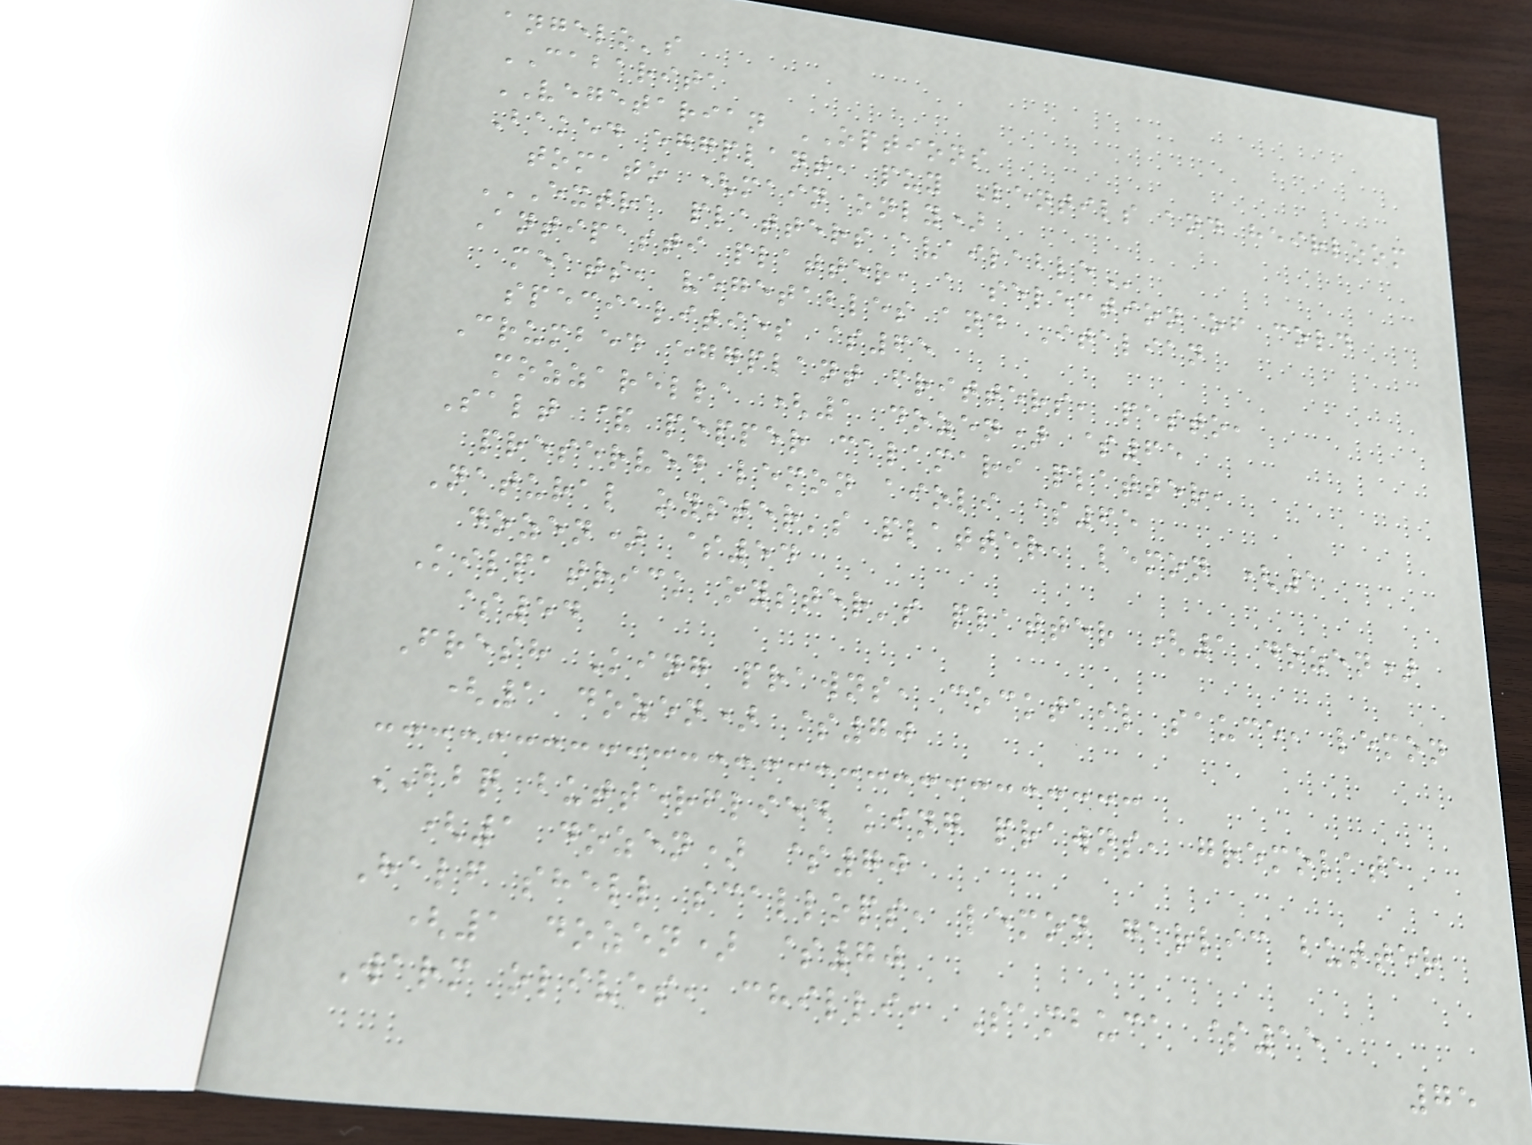angelo's
CABARITA
VEGETARIAN OPTIONS
Baked eggplant, puy Lentils and heirloom
tomato (main only)
EXTRA PLATTERS AVAILABLE
Antipasti platter, a selection of cold
meats, vegetables and Italian
specialities $65
Crumbed eggplant fritters, pesto,
mozzarella (1 dozen) $65
Salt & pepper calamari platter,
preserved lemon aioli $65
Natural oyster's platter, lemon (1
dozen) $54
Kilpatrick oyster's platter (1 dozen)
$54
Fresh King prawns, cocktail sauce, lemon
(1 dozen) $70
BBQ butterflied king prawns, gremolata
(1 dozen) $70
Half shell scallops, lemon garlic butter
(1 dozen) $70
Warm olives, chilli, Sambuca $15
75
